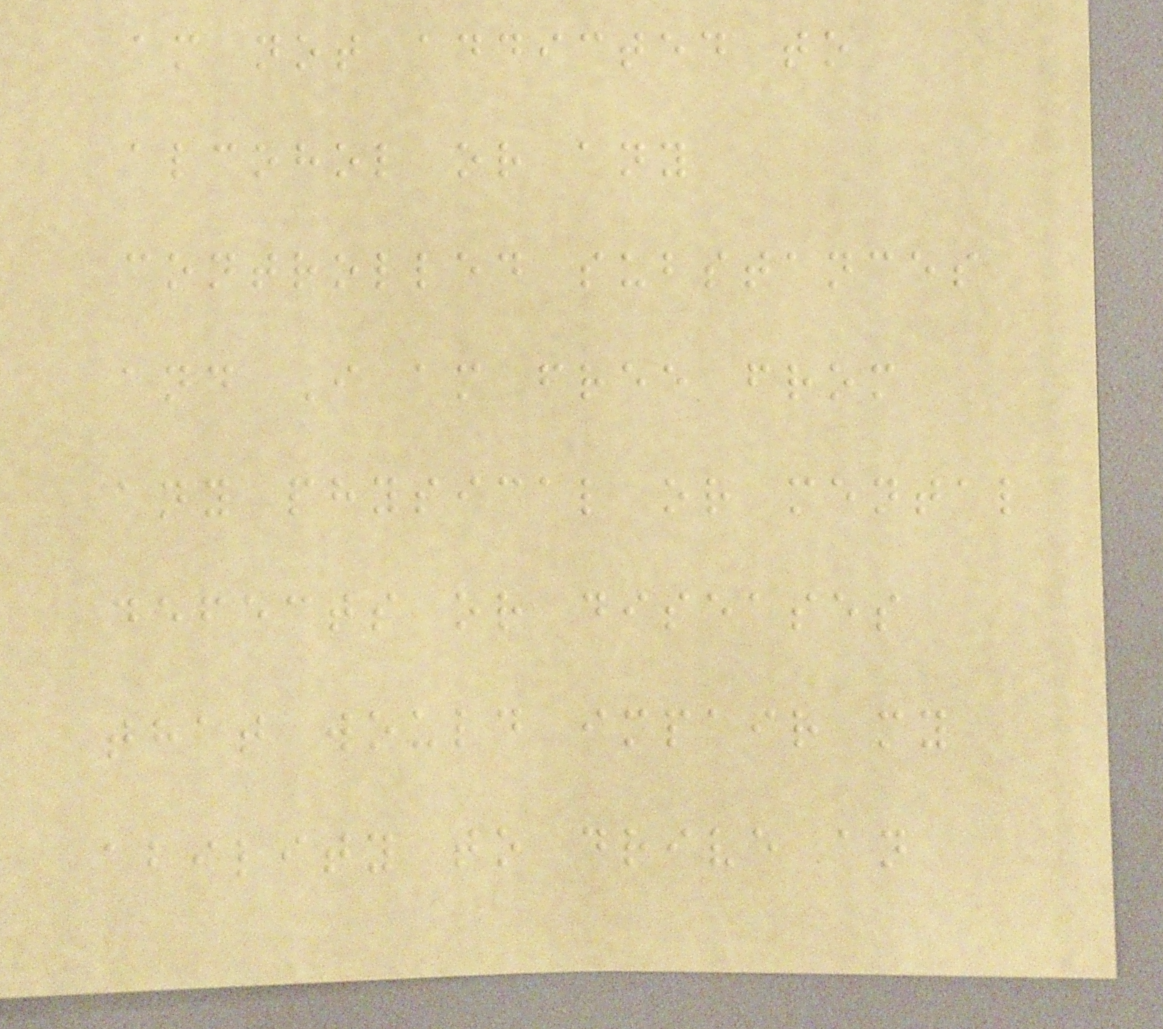am not addicted to
alcohol or any
controlled substances
and I am free from
any physical or mental
defects or diseases
that would impair my
ability to drive an
